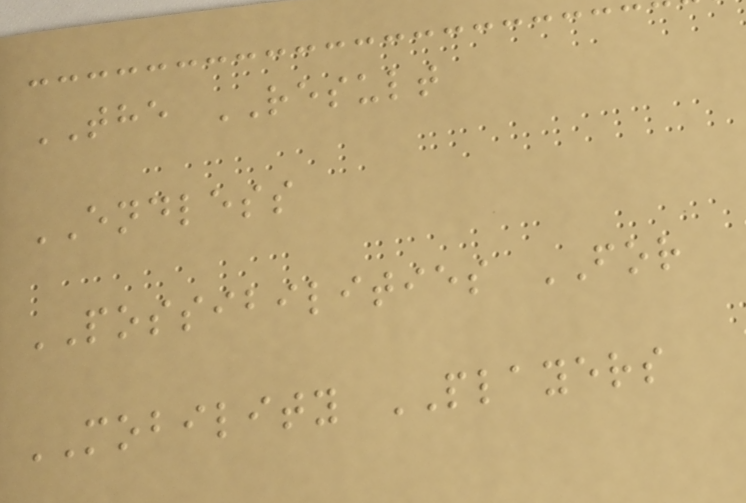THE RESULT
ENDLESS
POSSIBILITIES FOR
MOBILITY PLAYERS
